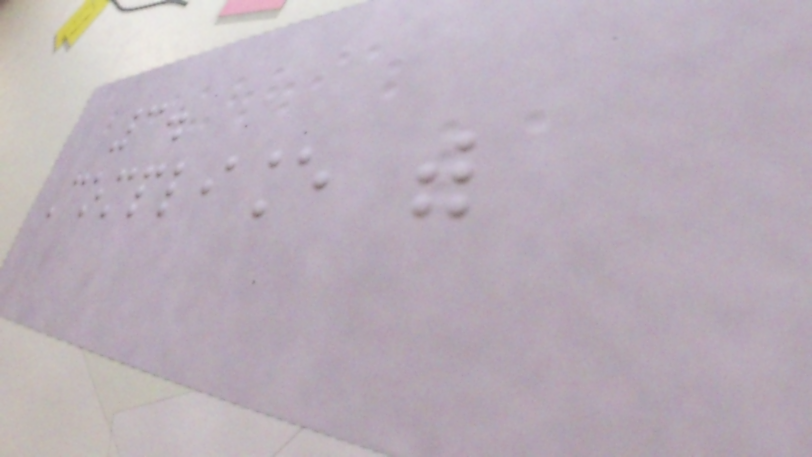3.
Compliance with
